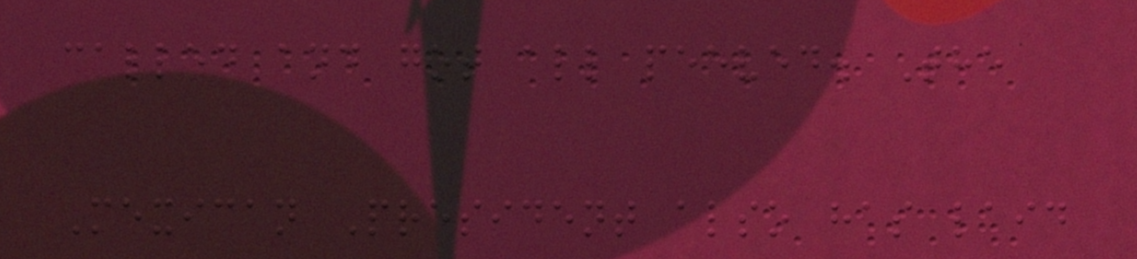called and got all peeved. The
Mexican President also has laid
